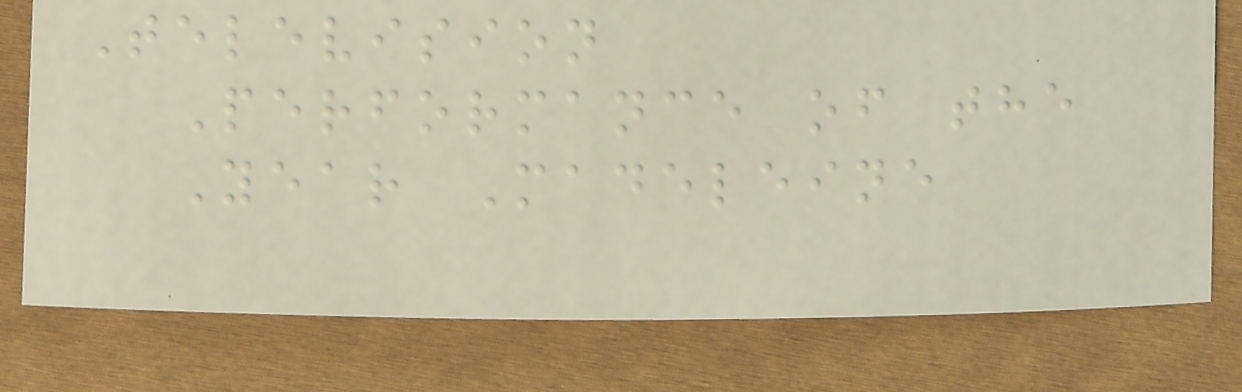Television
Performance of the
Year Madeleine
